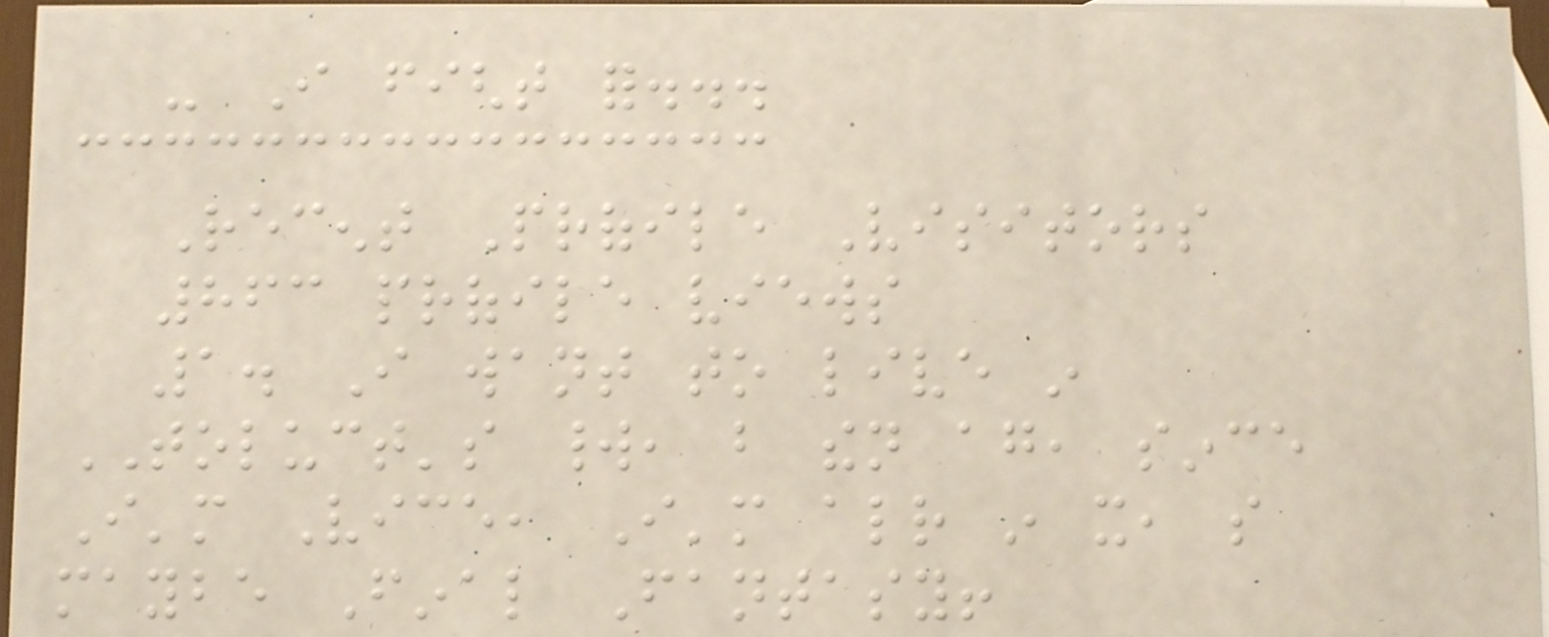- I fight for...
Recent Profile Visitors
863 profile views
1. I want to live in
TOLUCT's world, but then again, since
I'm Vice, I'm already in it, so
maybe Final Fantasy!
